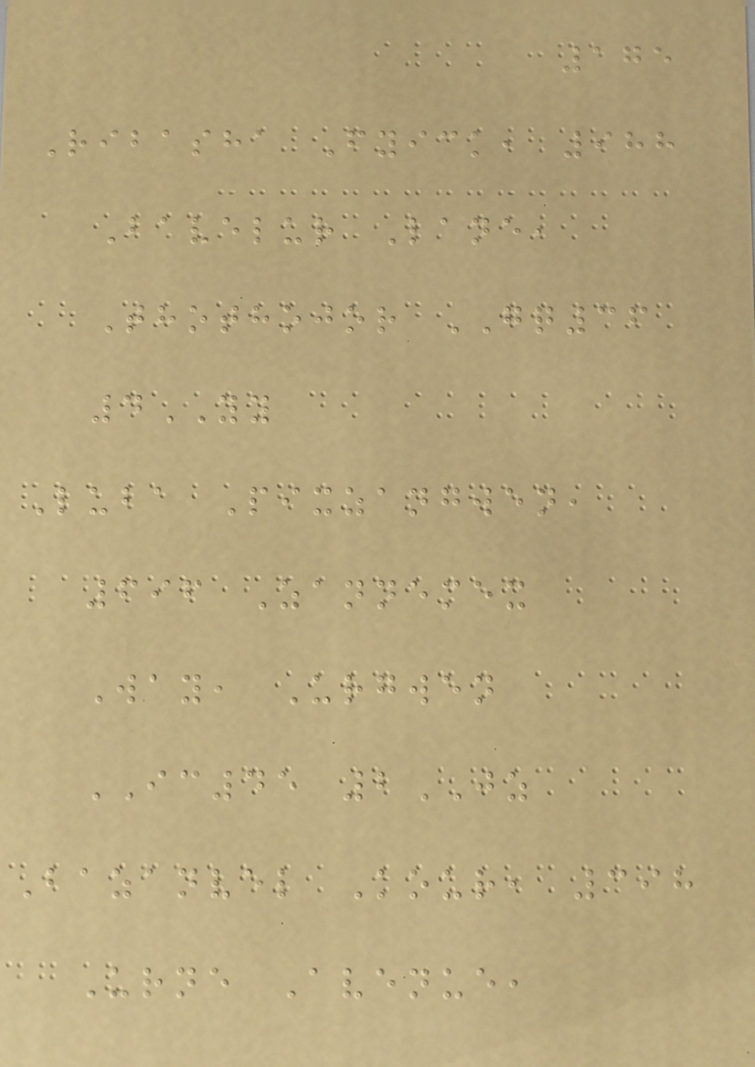175
Ribasha Fyick, 988
Bavelur Lane,
Thothojor GQ36
4YY
Luba Pixzangwen,
696 Zannemex
Way, Urgwen
IC45 2JZ
Bazanvel Kour, 398
Urne Avenue,
